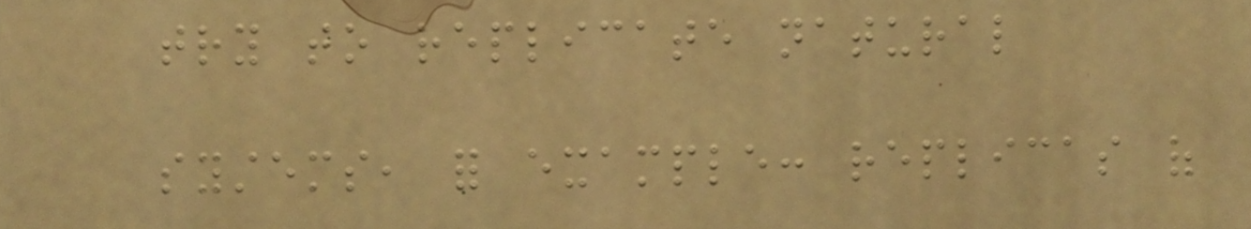try to replicate natural
systems, for example: replicas of
